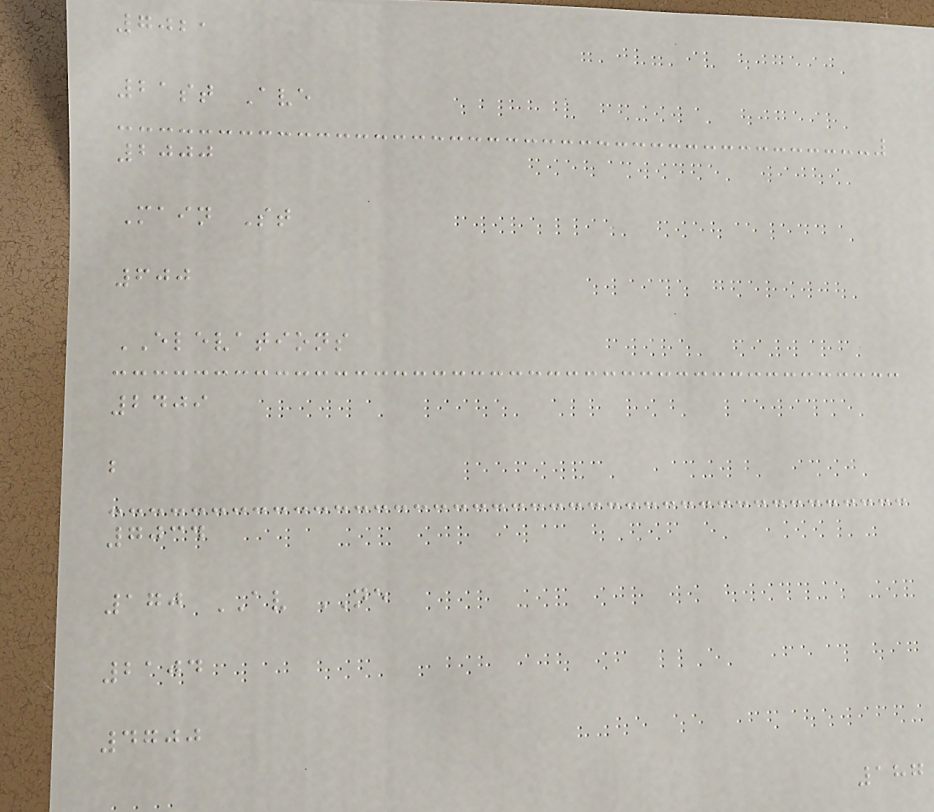7021
21st Ave
2000
Main St
600
ELEVATIONS
2409
b
7034
170 AV NE
2104
4700
187
